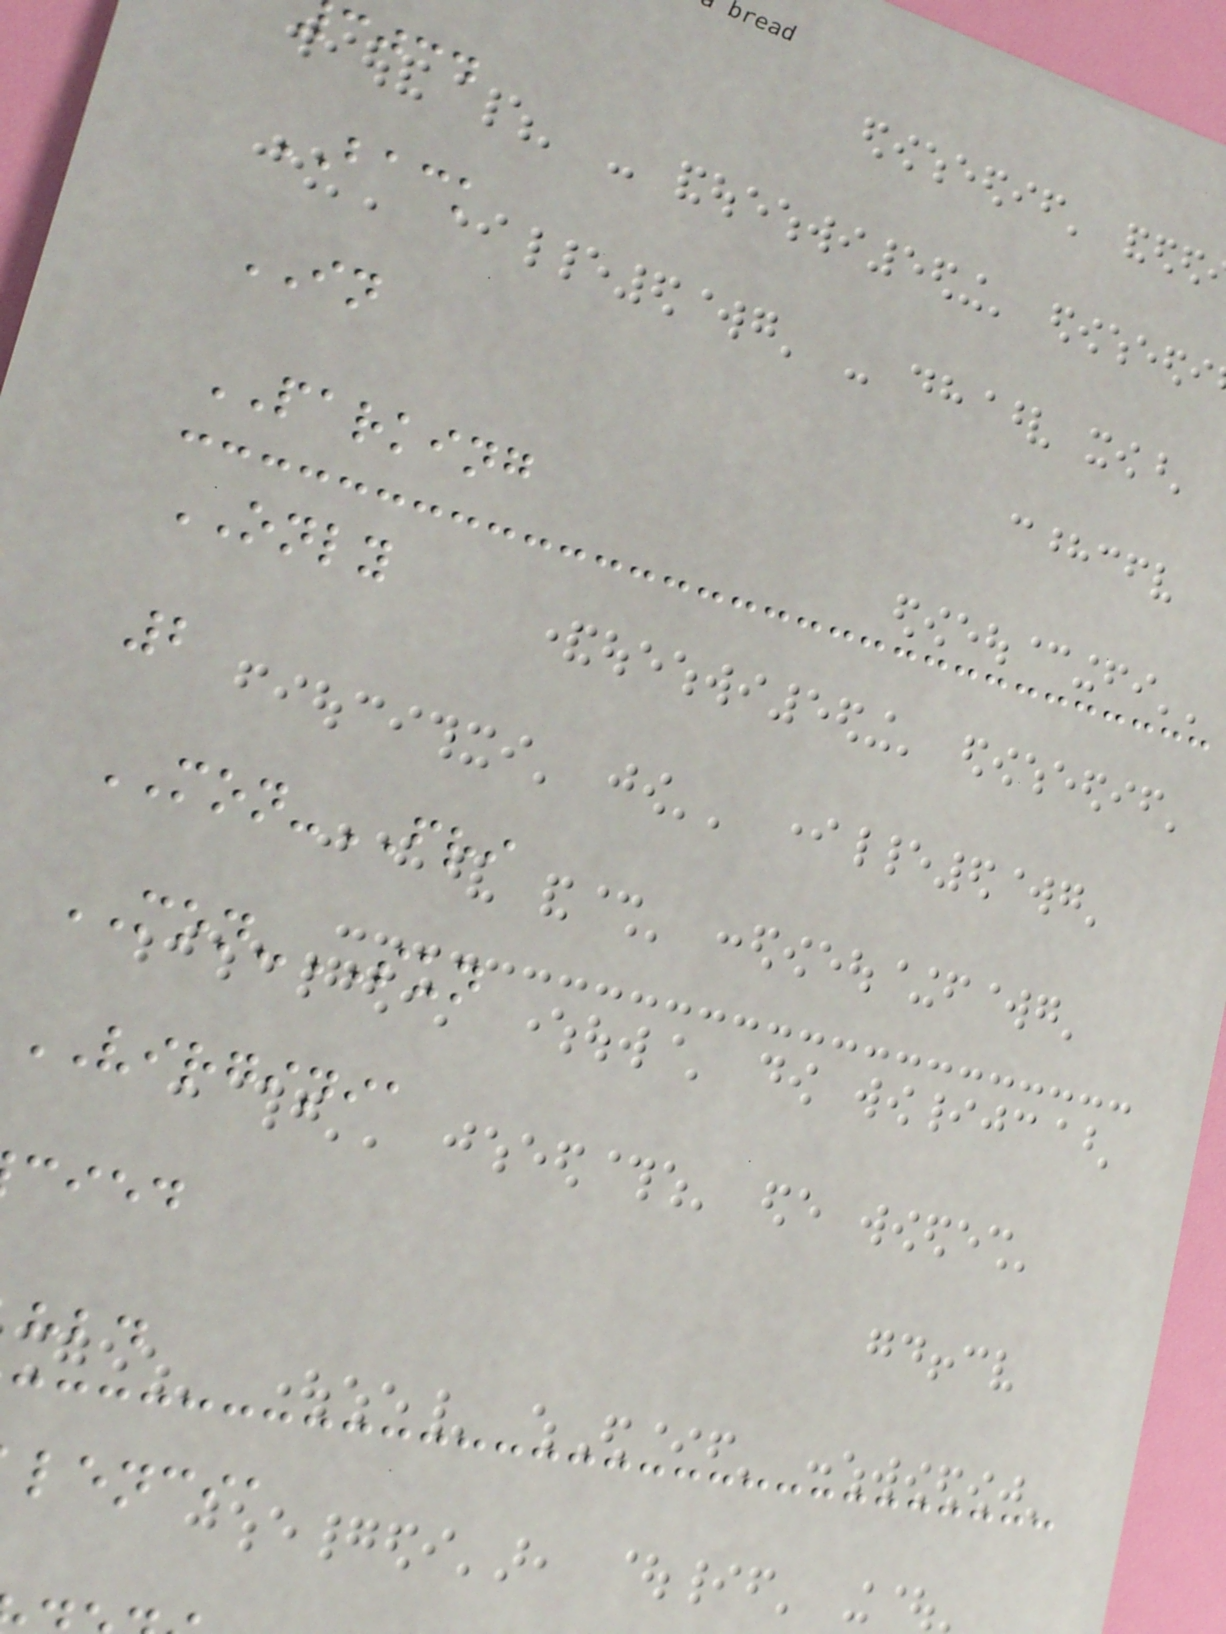cjcd
BACK
IN
PARKING
ONLY
2
MON-FRI
MON-SUN
VIRGINIA
cied
lencia
